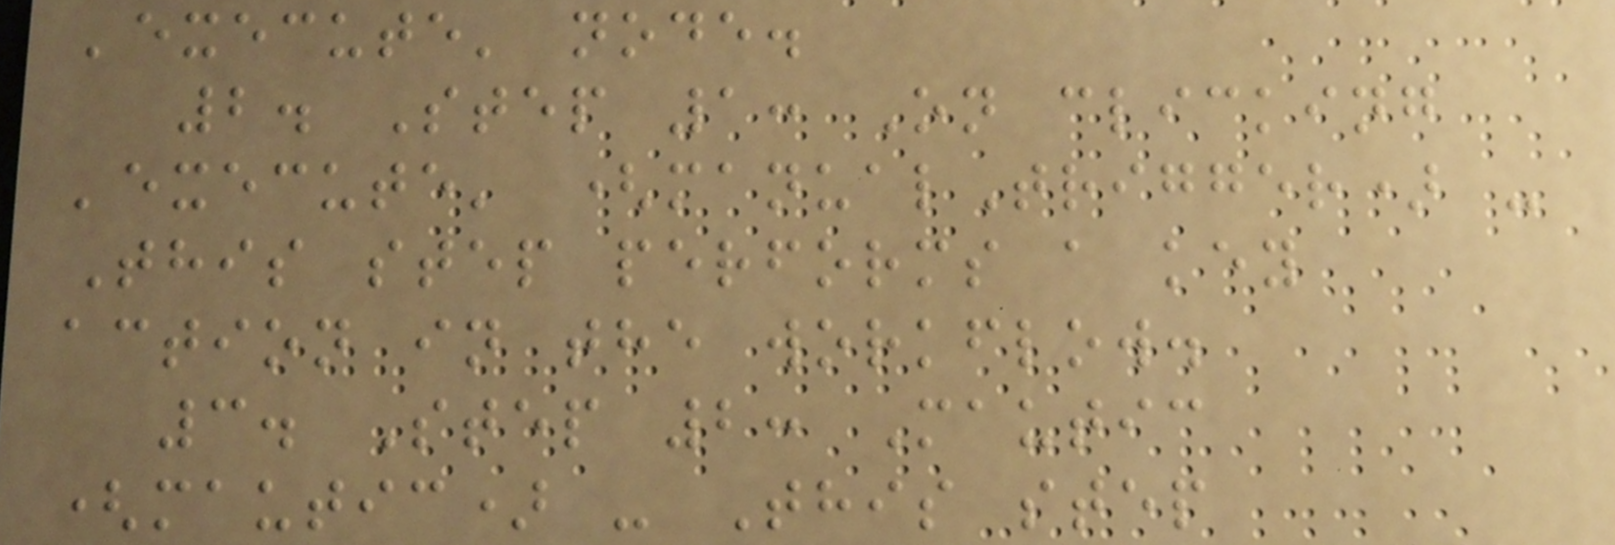'execute' node.
2. Step 1: On clicking
'execute' (manualTrigger) -
This step performs a key
action in the workflow.
3. Step 2: Mautic
(mautic) - This step
